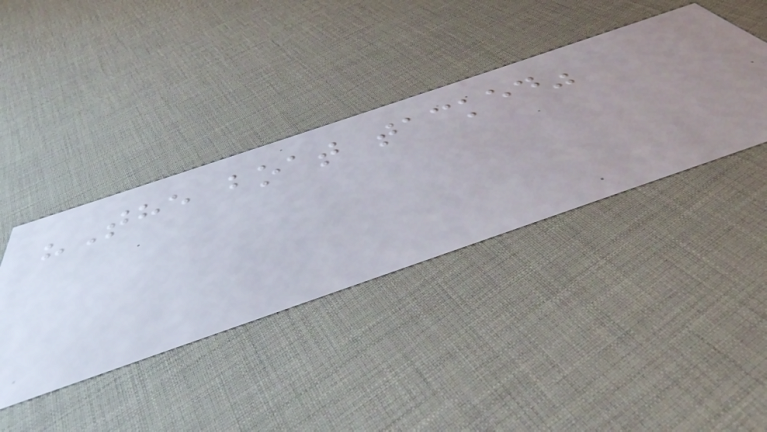"The boat tacked"
